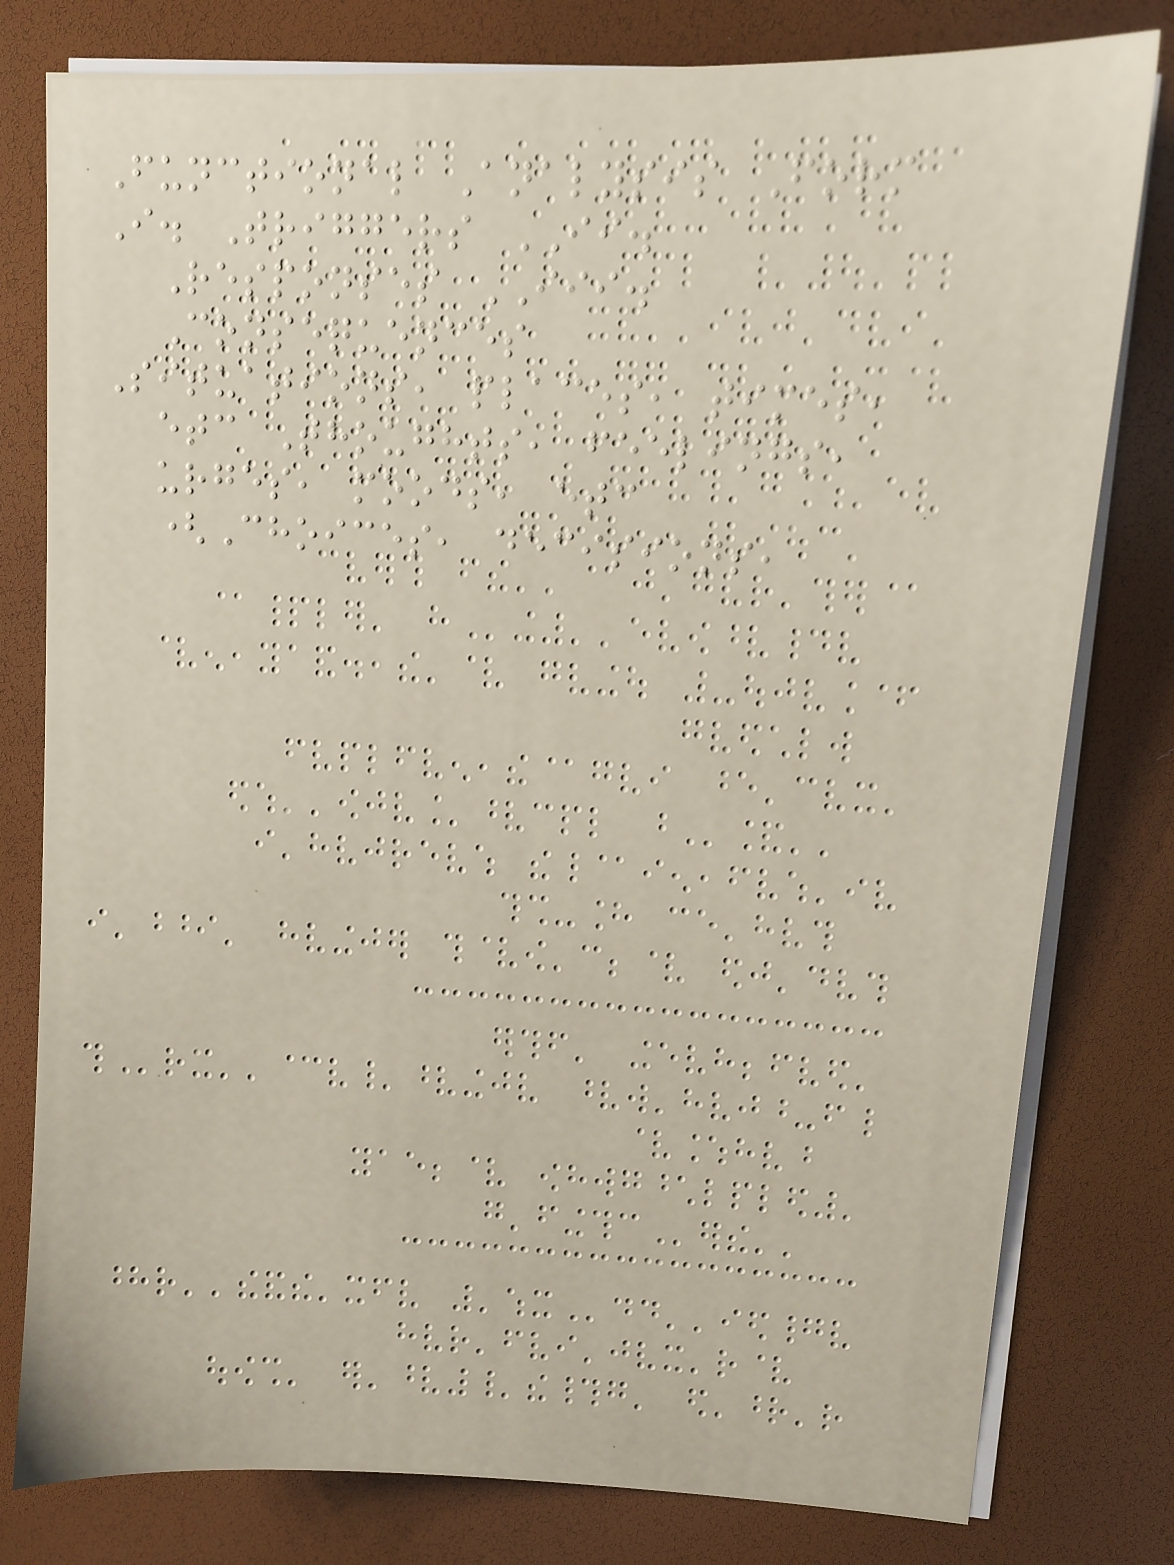Functional Analysis Form
I. Triggers II.
Responses III.
Consequences
Situations, places, times,
etc Thoughts, feelings,
urges, moods, etc
(Choices, decisions,
